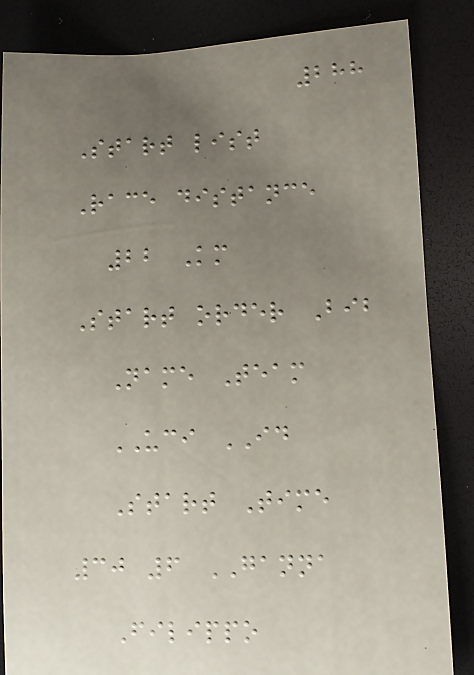288
Start list
Race distance
22 Km
Start order Bib
Name Team
UCI ID
Start Time
30 6 GANNA
Filippo
